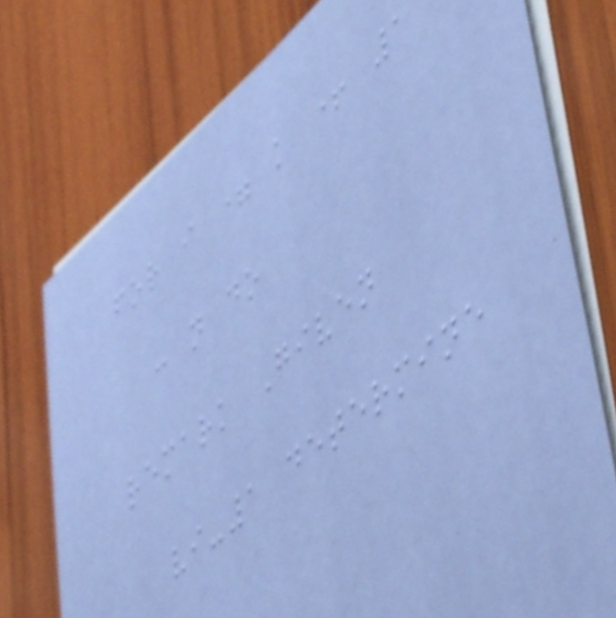for i = k + 1
: n do
remark Given
vi-1 determine
